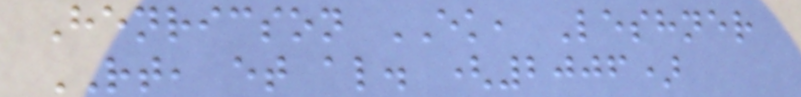Henricson EK, Leshner
RT, et al. (2006)
